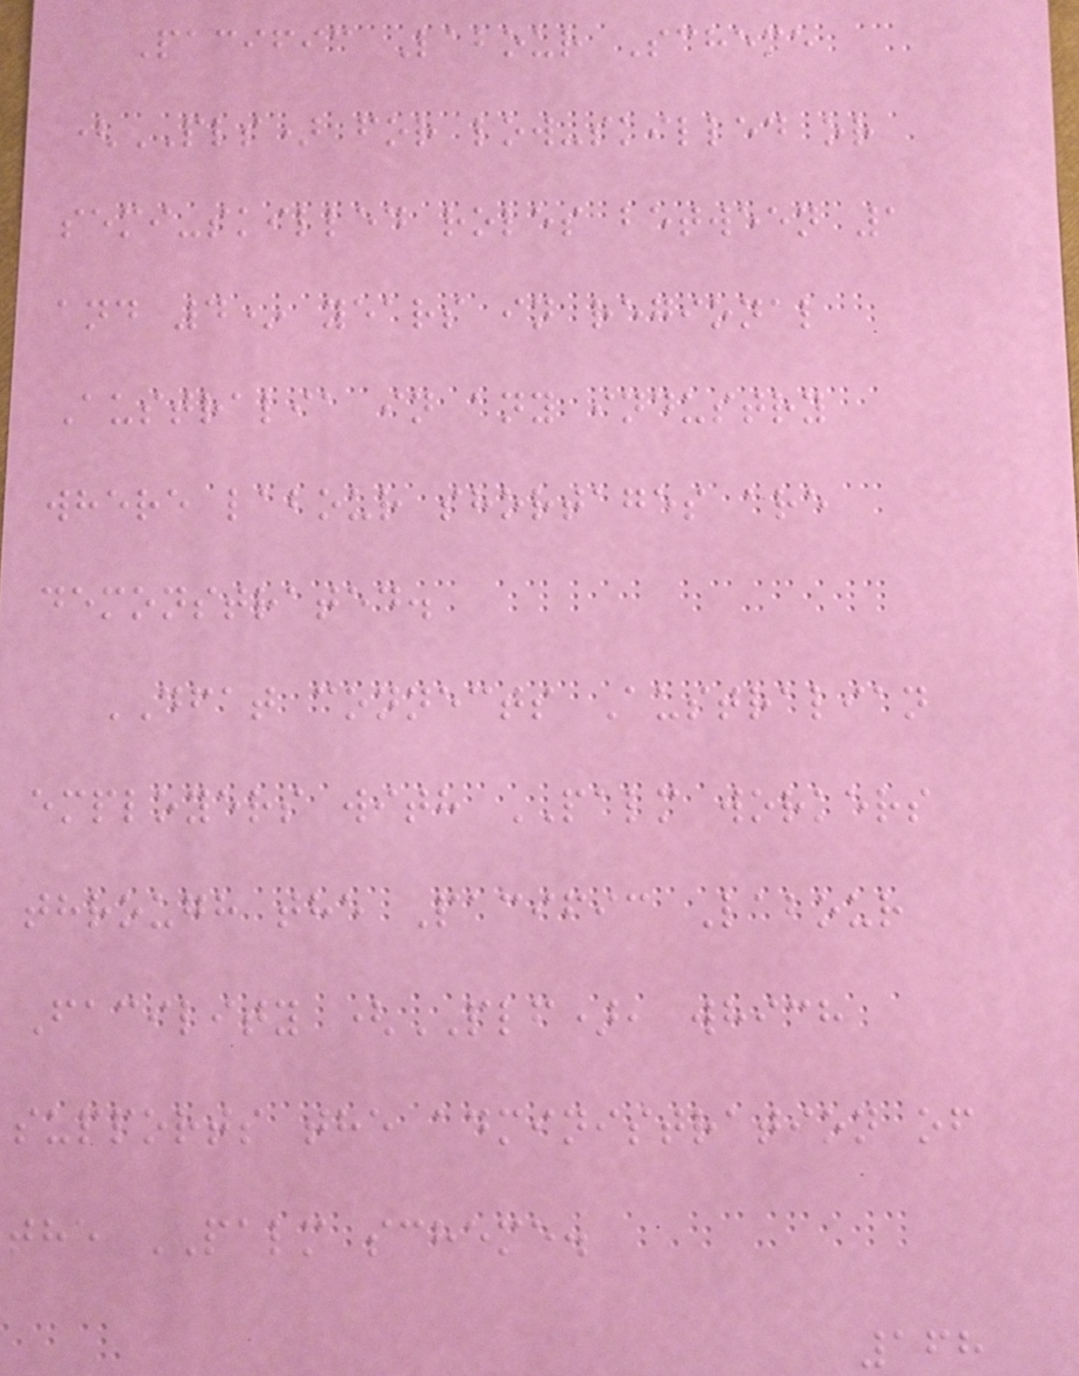Pacific Labour Scheme
(PLS) for low-skilled or
semi-skilled roles between 1
and 4* years in regional
Australia in any industry
where labour shortages are
demonstrated.
DFAT connects Australian
employers with PALM workers
through the Pacific Labour
Facility (PLF), which
supports the administration of
the PALM scheme.
168
